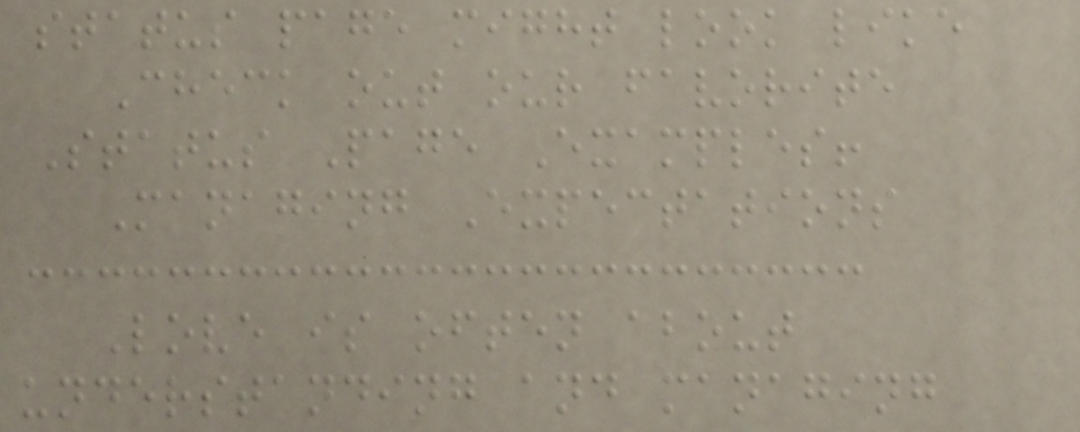status page might look like
Check out our favorite
Status Page Examples!
Managing Expectations
Love is often about
understanding and managing
